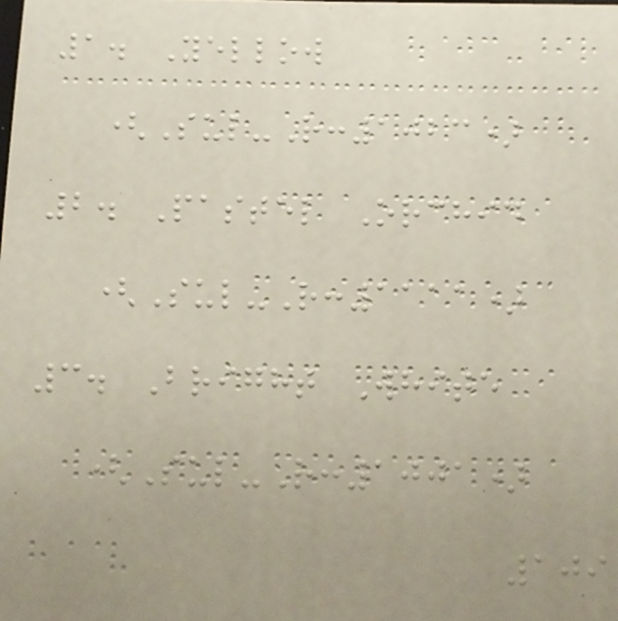1. Yellow
(Sul-R:1023)
2. Pastel Orchid
(Sul-R:1111)
3. Bright White
(Sul-R:1001)
109
